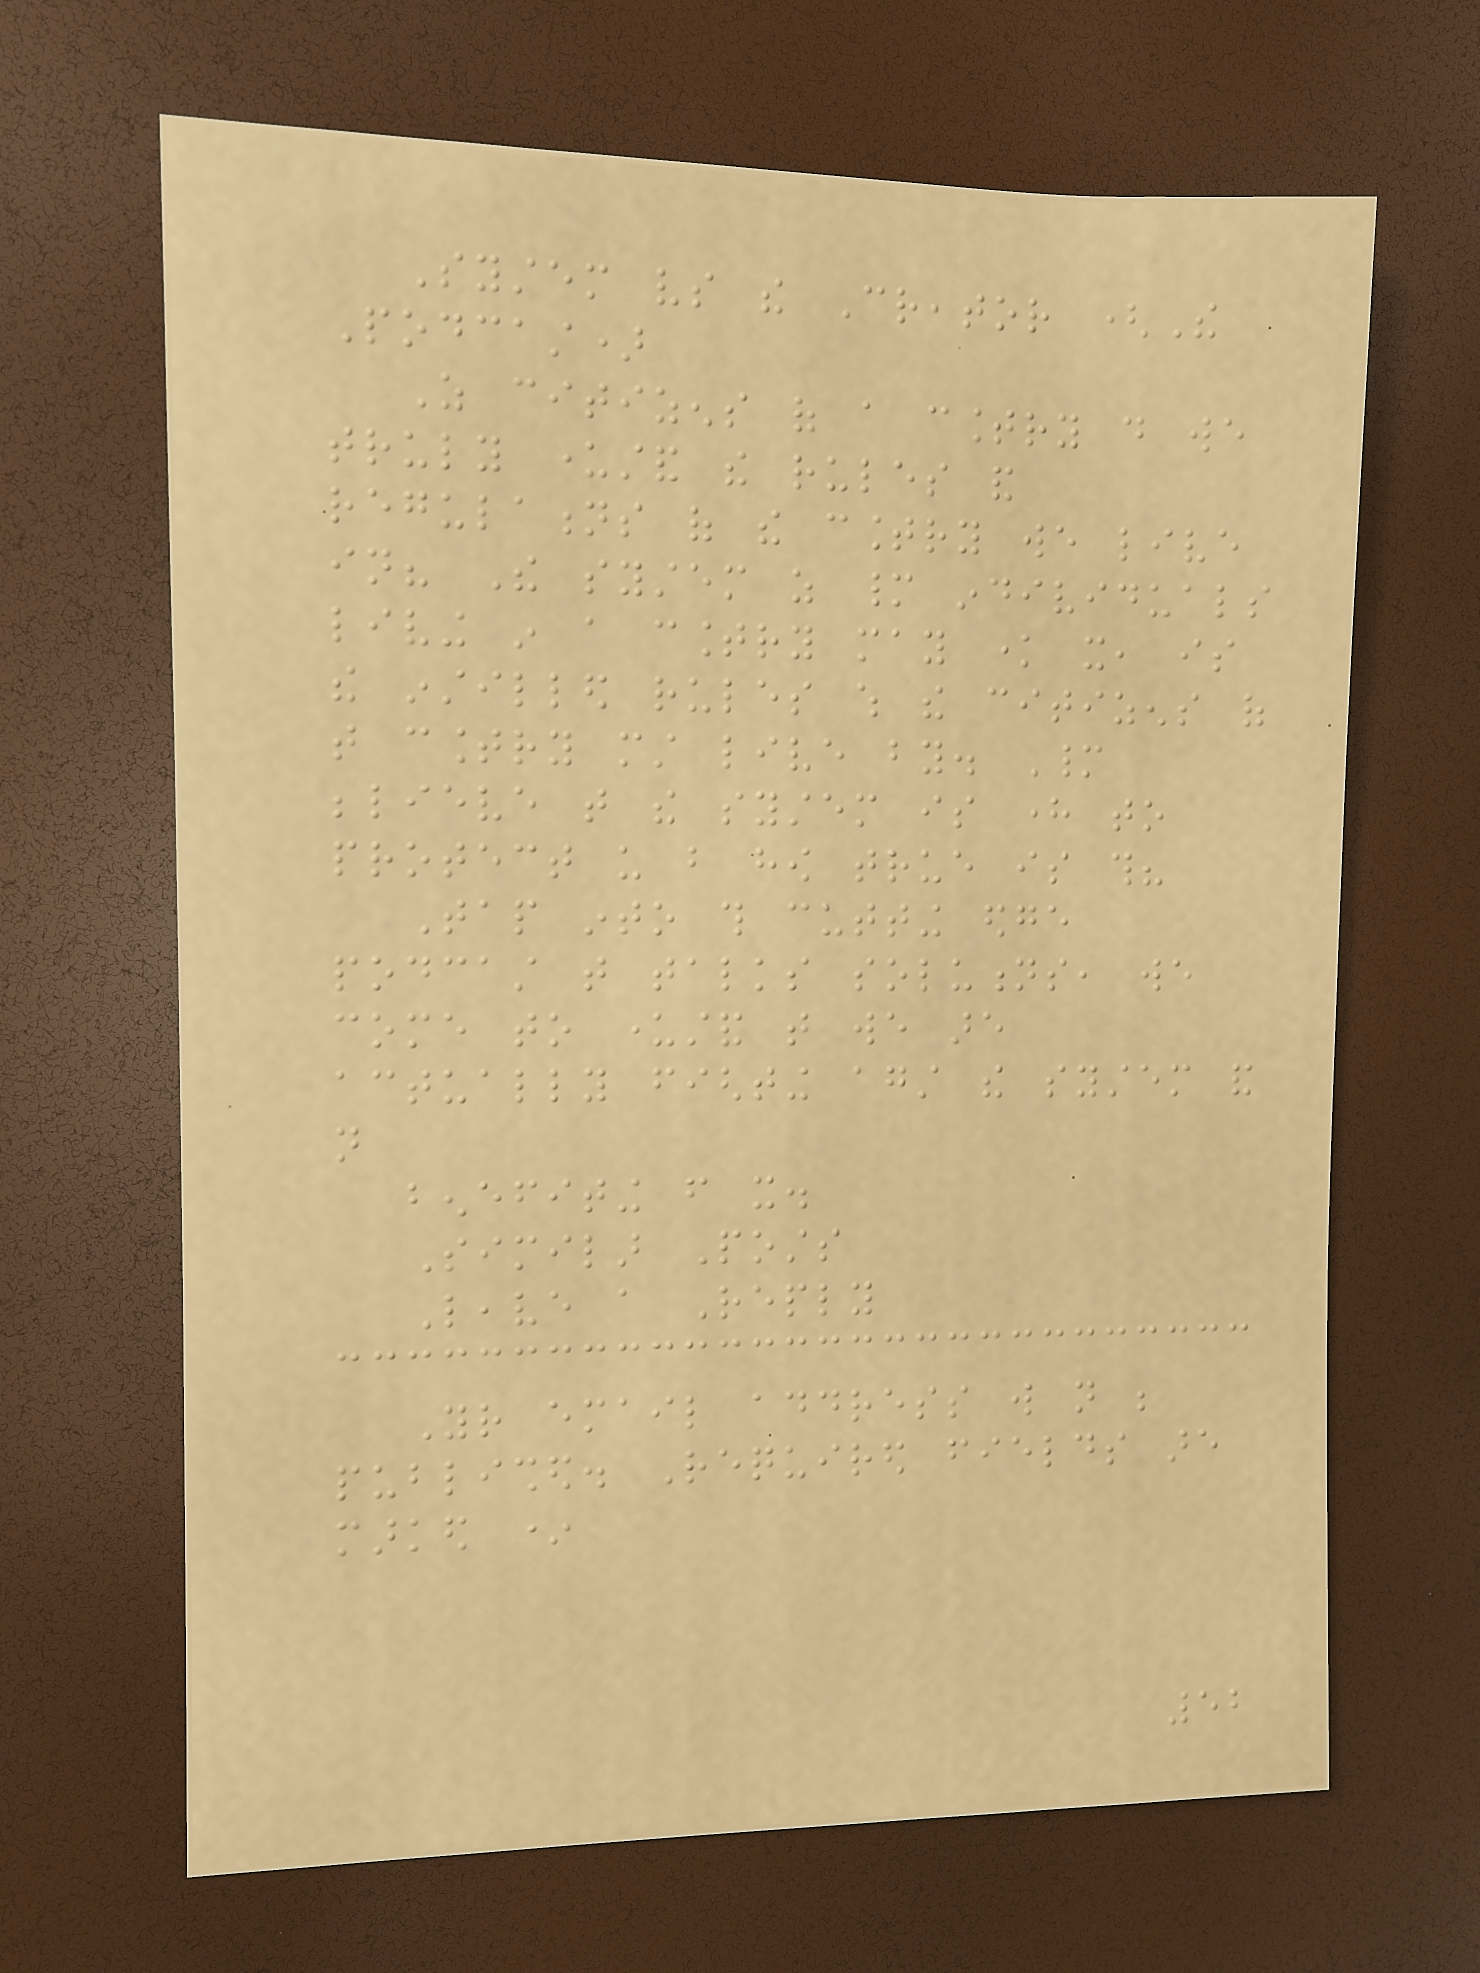System vs the Creator (The
Podcast)
As citizens of a country do we
truly understand the rules and
regulations of the country we live
in? The system as many individuals
living in a country may know it, is
the instilled rules which the citizens of
that country must live by. Many
believe that the system is here to
protect us but how true is this?
Tap into this cutting edge
podcast that talks solutions, we
come to understand that we are
actually fighting against the system and
not
benefiting from it.
Similar Posts
Leave a Reply
Your email address will not be
published. Required fields are
marked *
52
